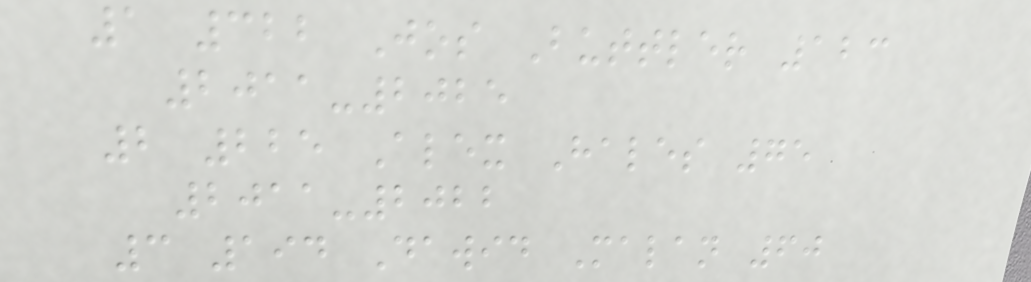1 322 Jos Buttler 123
2011-2025
2 225 Alex Hales 75
2011-2022
3 194 Dawid Malan 60
